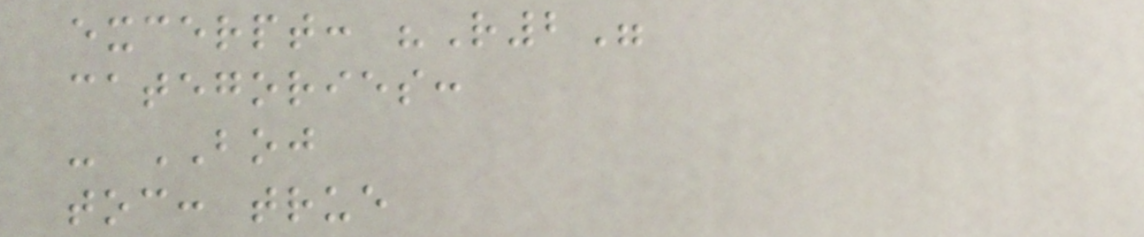excerpt: "R2"
categories:
- BOJ
toc: true
